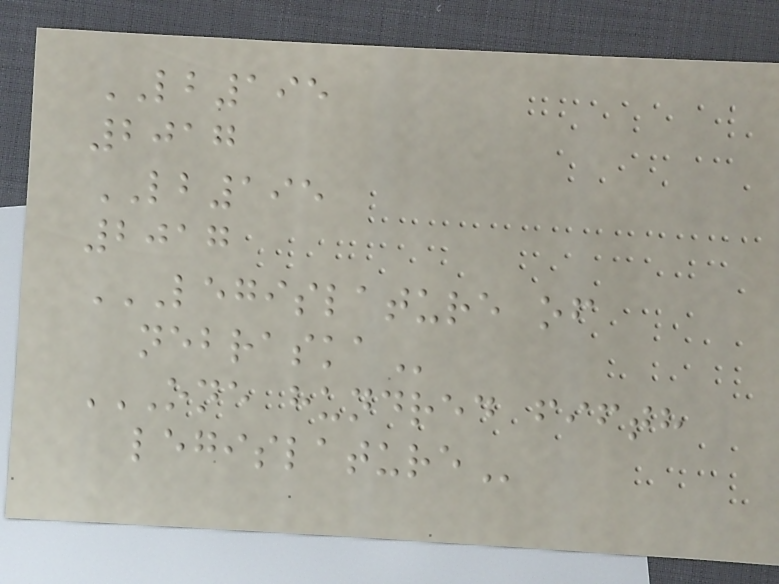LB195
2017
LB195
2017
LEGISLATURE OF
NEBRASKA
ONE HUNDRED FIFTH
LEGISLATURE
